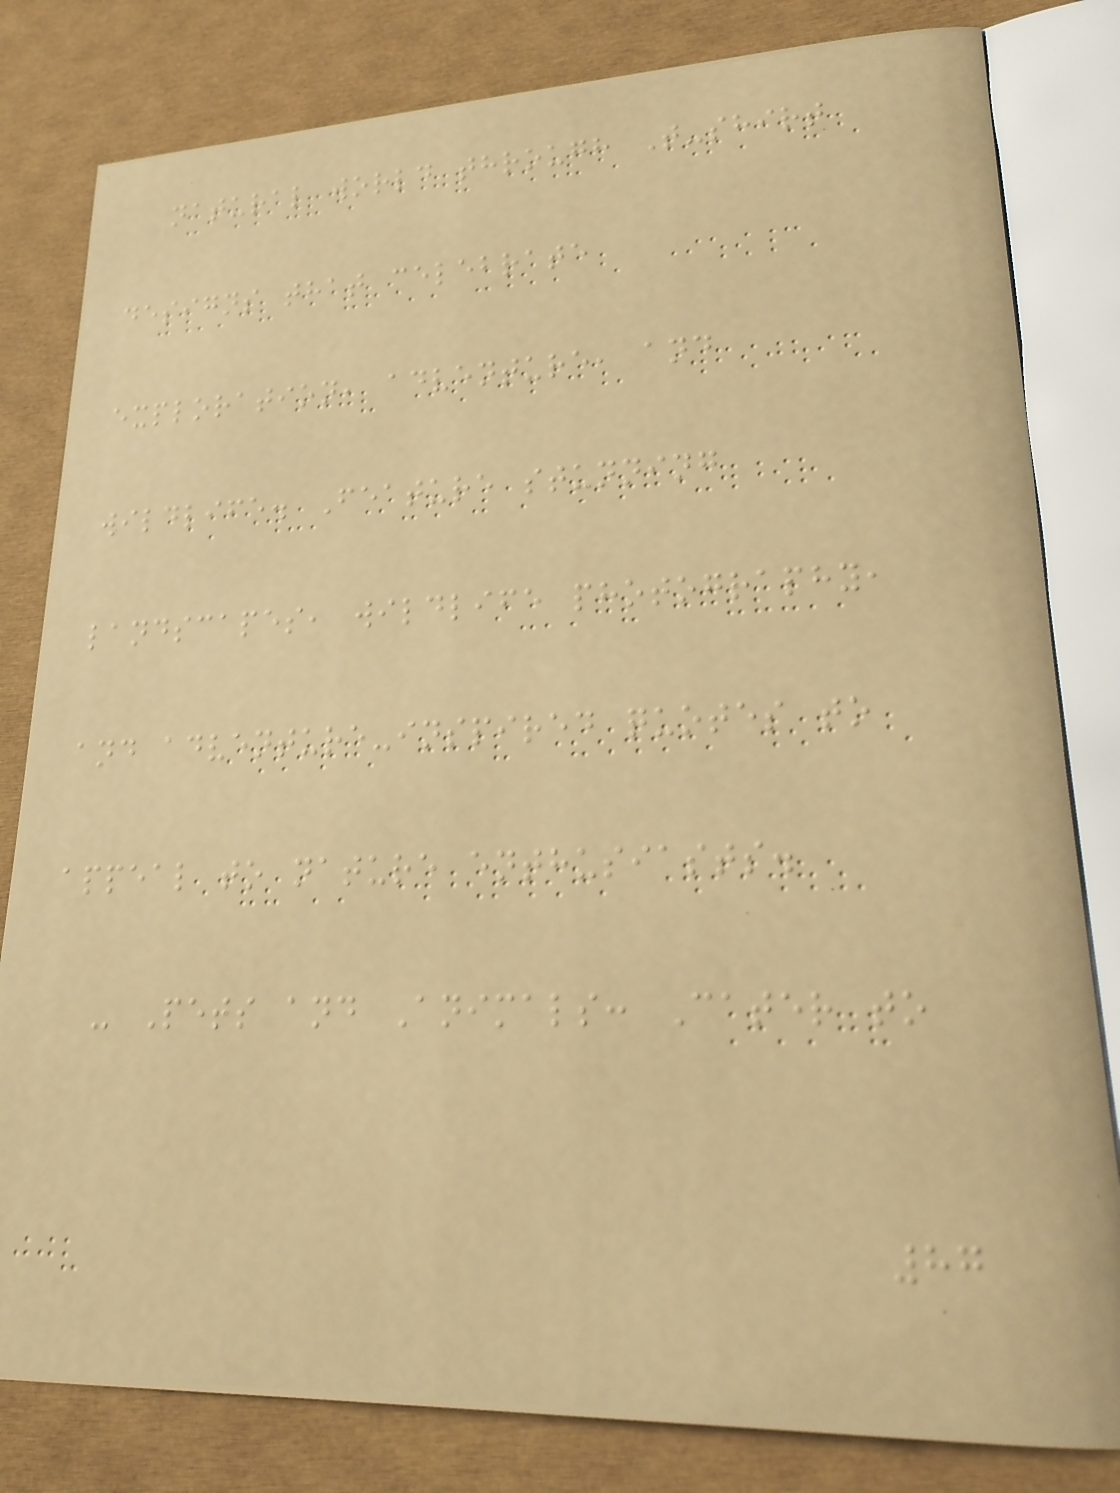natural world through T-shirt
designs that celebrate
exploration, adventure, and
wildlife. Feature stunning
landscapes, wildlife photography,
and adventure-inspired quotes to
appeal to nature enthusiasts.
- Pets and Animals: Cater to
87
